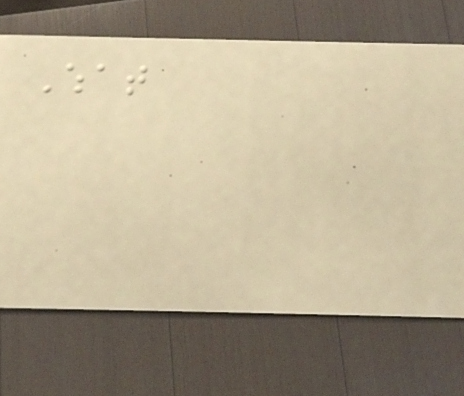What
